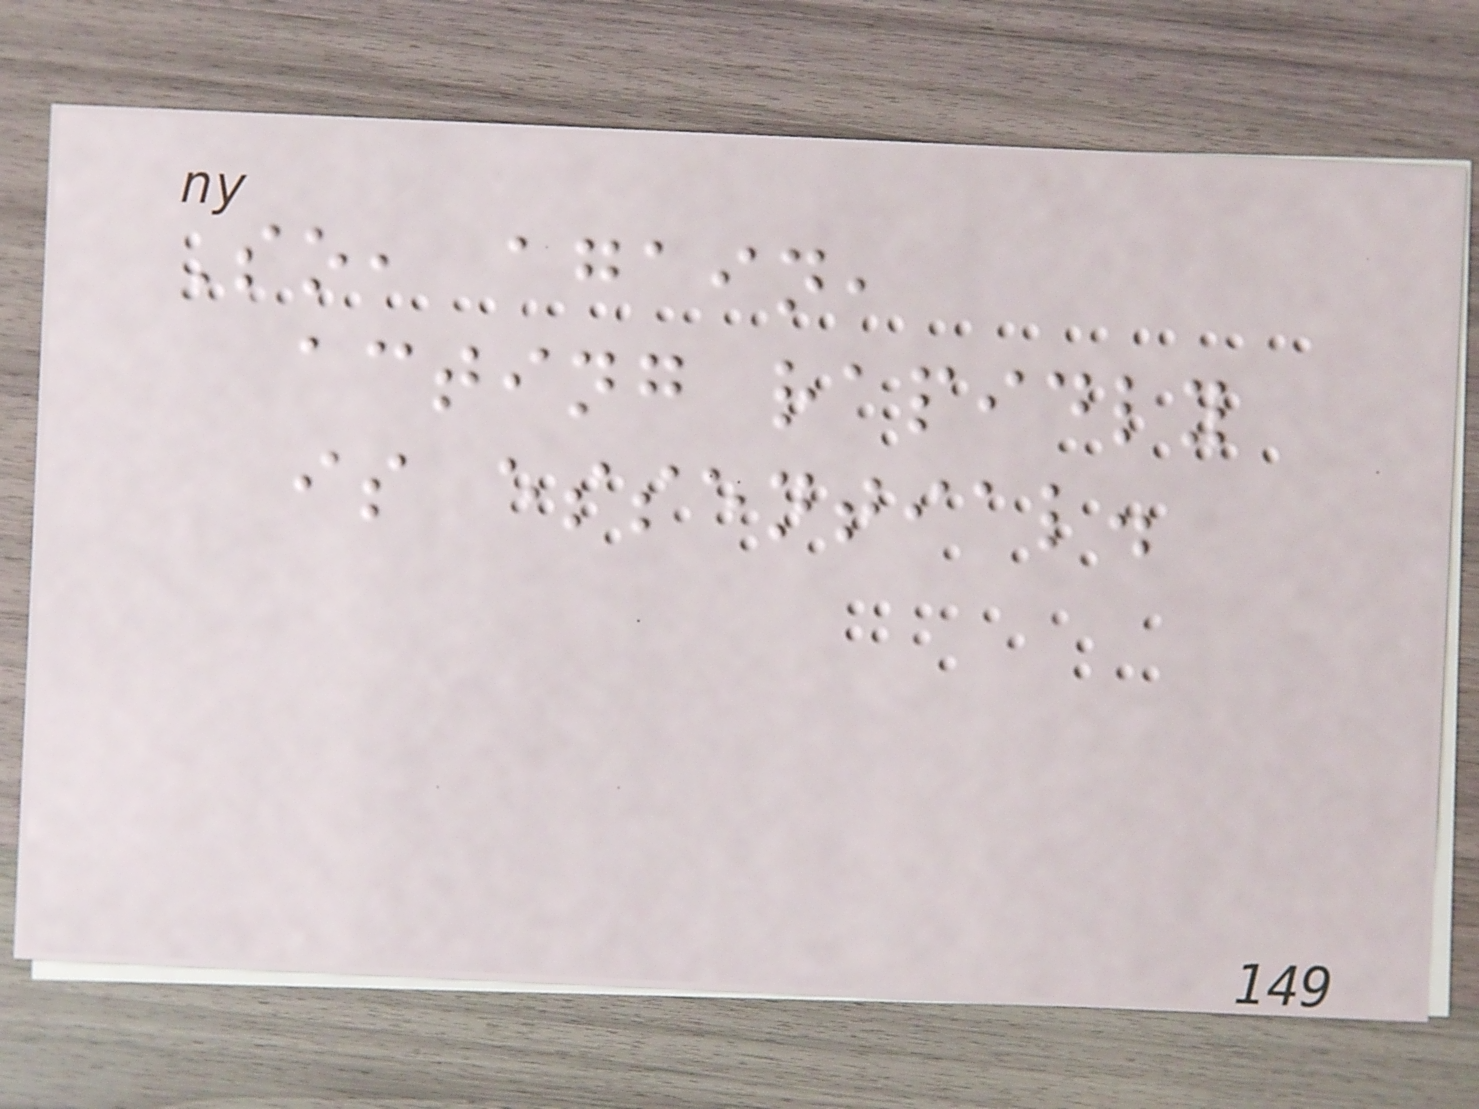So, again,
acting rapidly
is essential.
